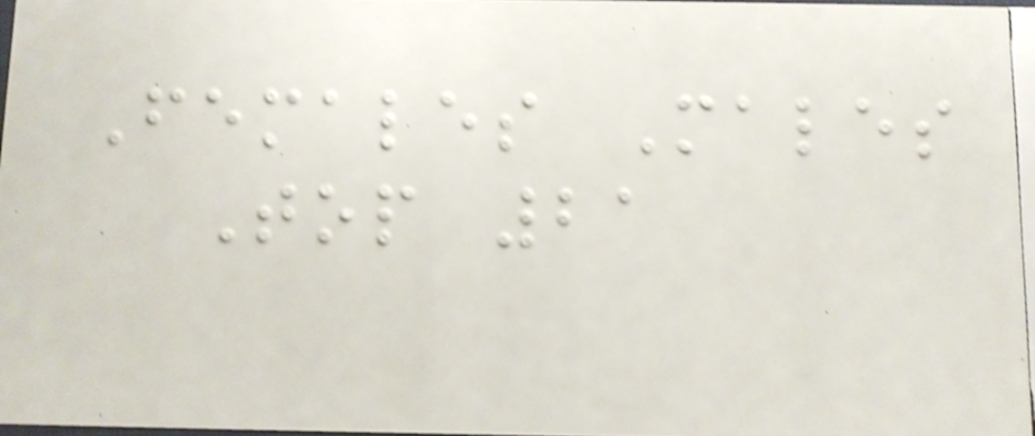Females Males
Top 21
